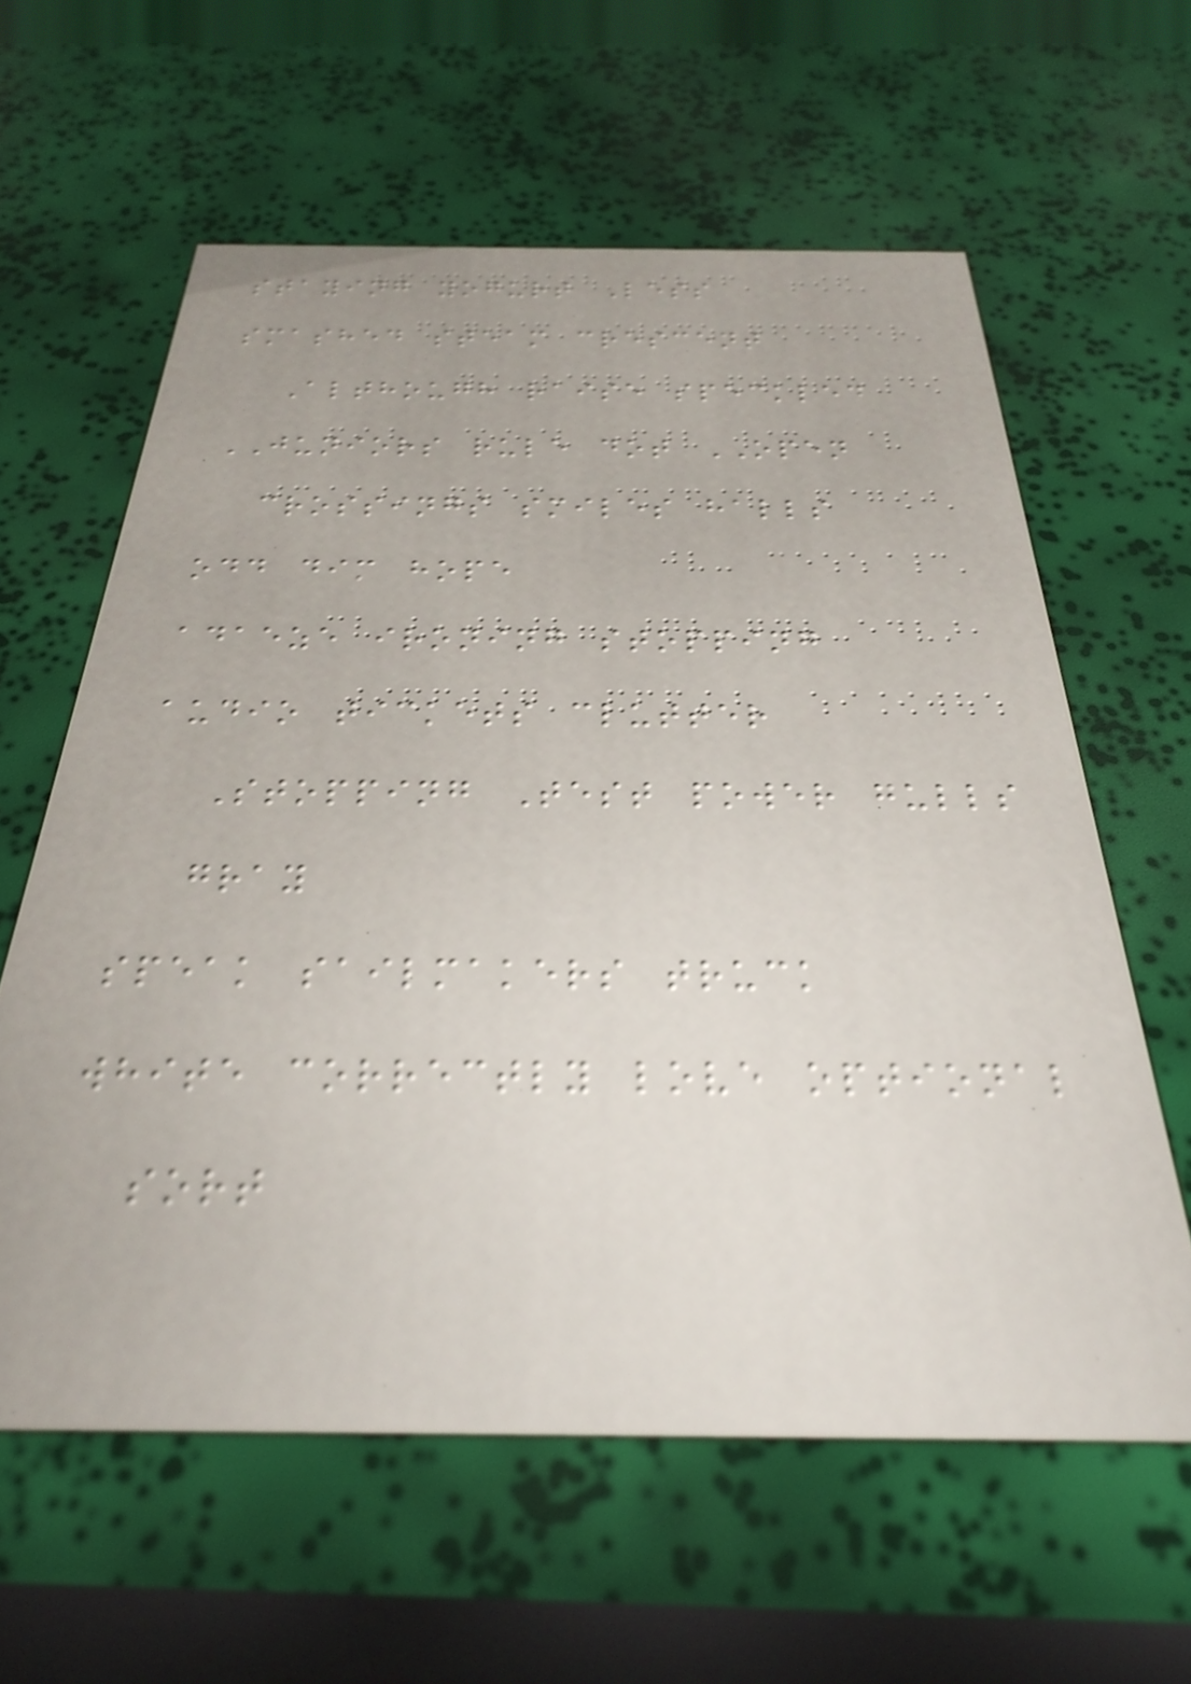staying yogurt Less
smashed steam crescent
Although raise speckled
JUNIORS rule dot OPEN
crossings smiles halls
odd dim hope
adaeze ironing stopping
audio tickets clutter
Stopping Test power gulls
gray
speak sailmakers truck
white correctly love optional
sort
